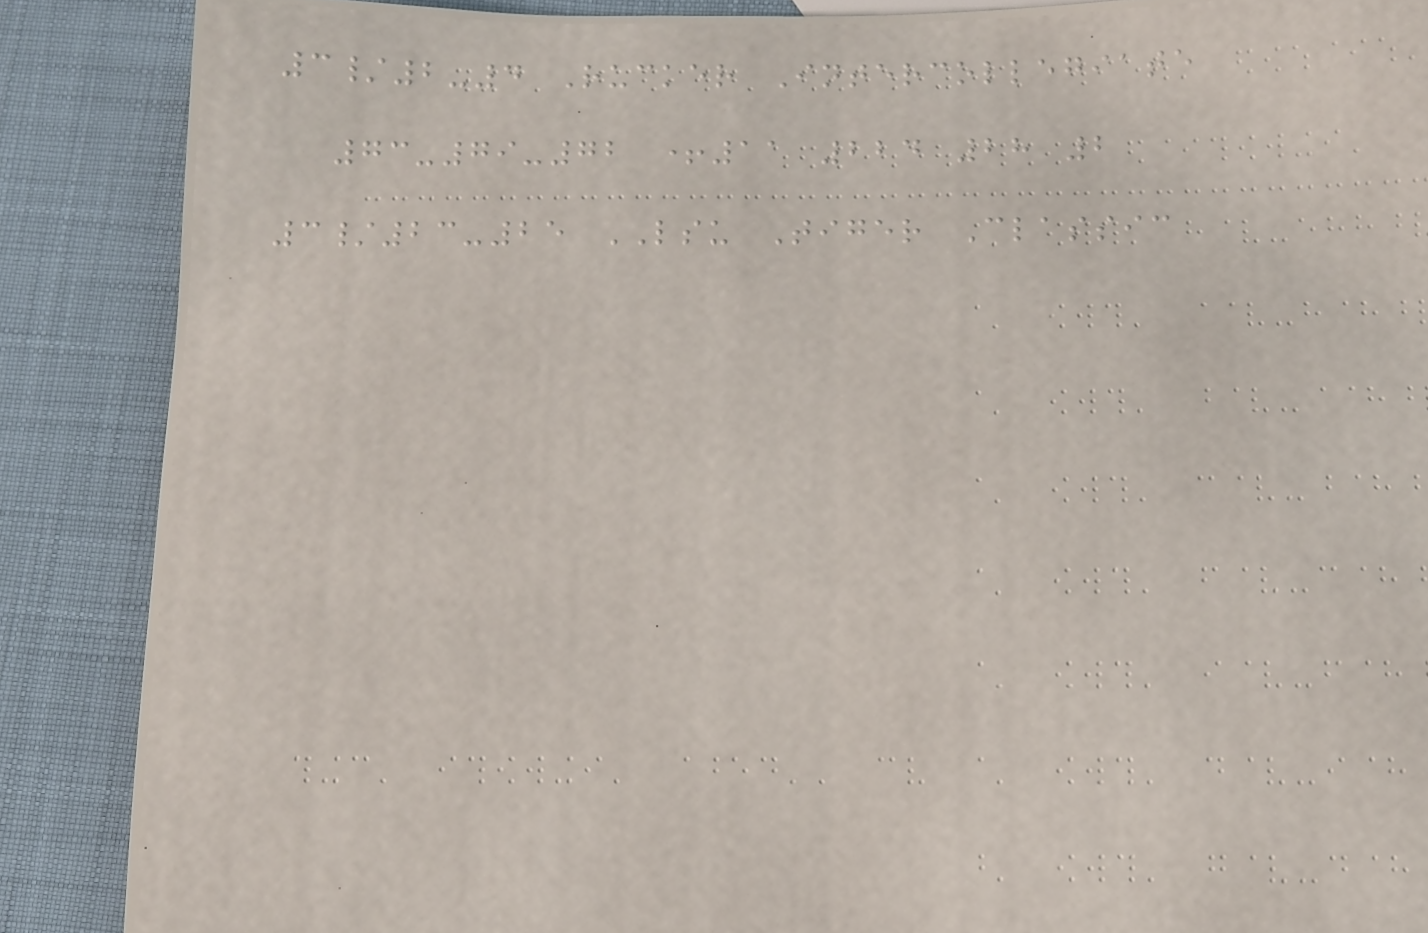3/2-4 Rucker Intercollegiate
73-79-72 +11 224 28 2
3/23-25 LSU Tiger Classic
